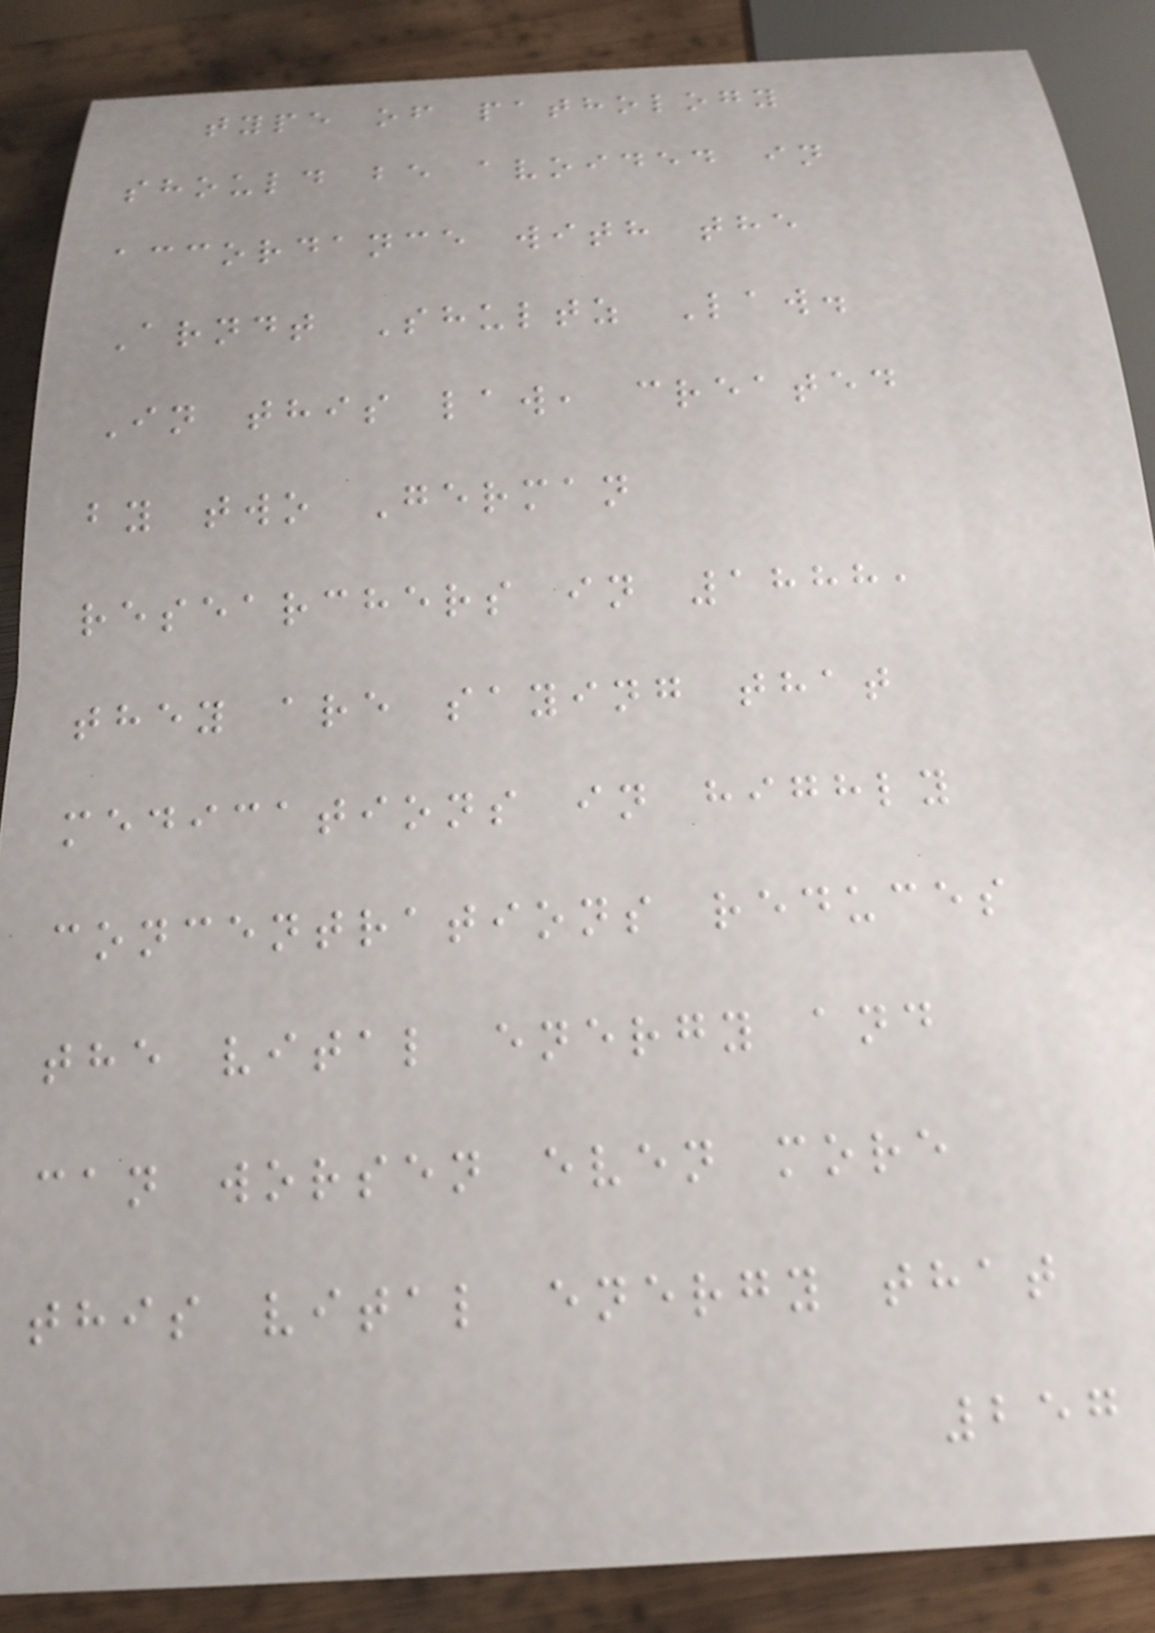type of pathology
should be avoided in
accordance with the
Arndt Shultz Law.
In this law, created
by two German
researchers in 1888,
they are saying that
medications in highly
concentrations reduces
the vital energy and
can worsen even more
this vital energy that
257
